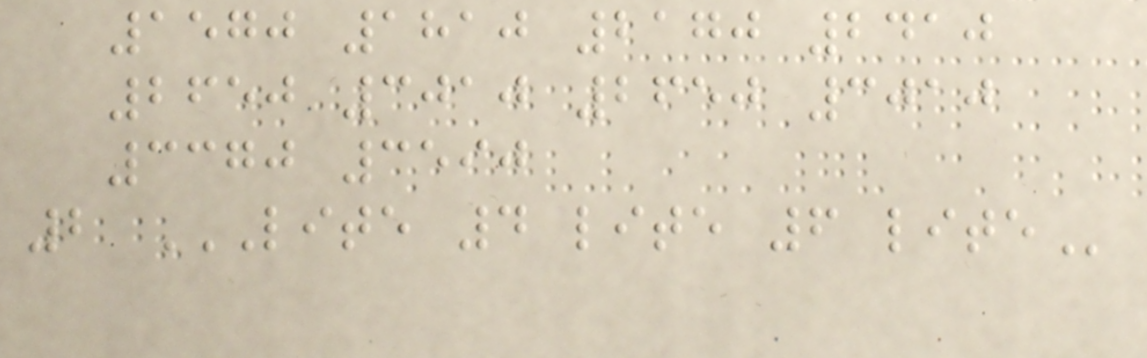1570 1810 2170 2410
2650 3010 2650 3010
3370 3590
2 LITE 4 LITE 6 LITE
